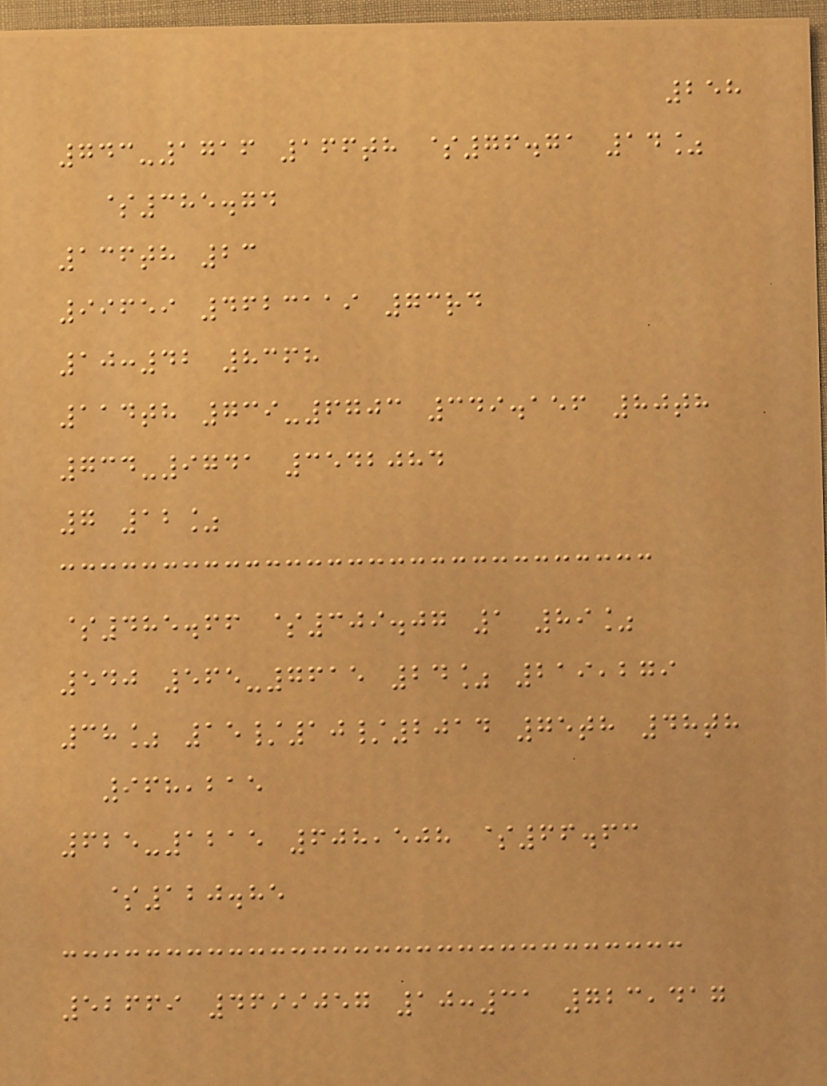258
743-1716 166th $76.71 14%
$385.74
136th 23
99659 4623119 73rd
10:42 8368
114th 739-6703 349.156 80th
734-9741 3542084
7 12%
$485.66 $309.07 1 89%
540 565-7615 24% 219,279
38% 15/10/2014 75th 48th
968,215
625-1215 608,508 $66.63
$120.85
52669 4699057 10:31 723,417
